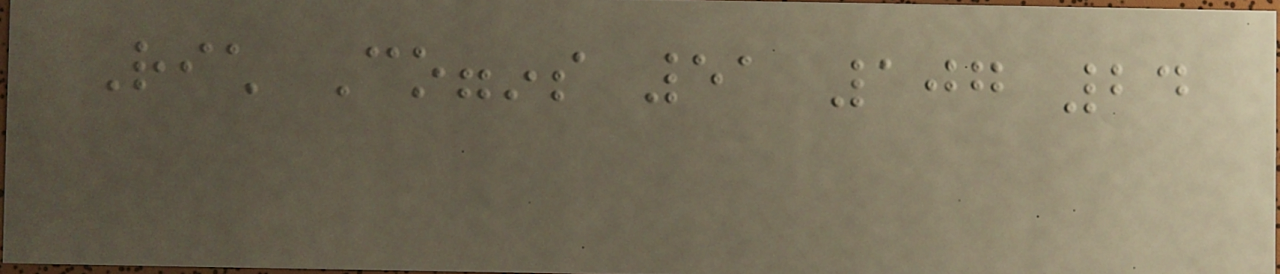Rich Coggins 51 107 24
